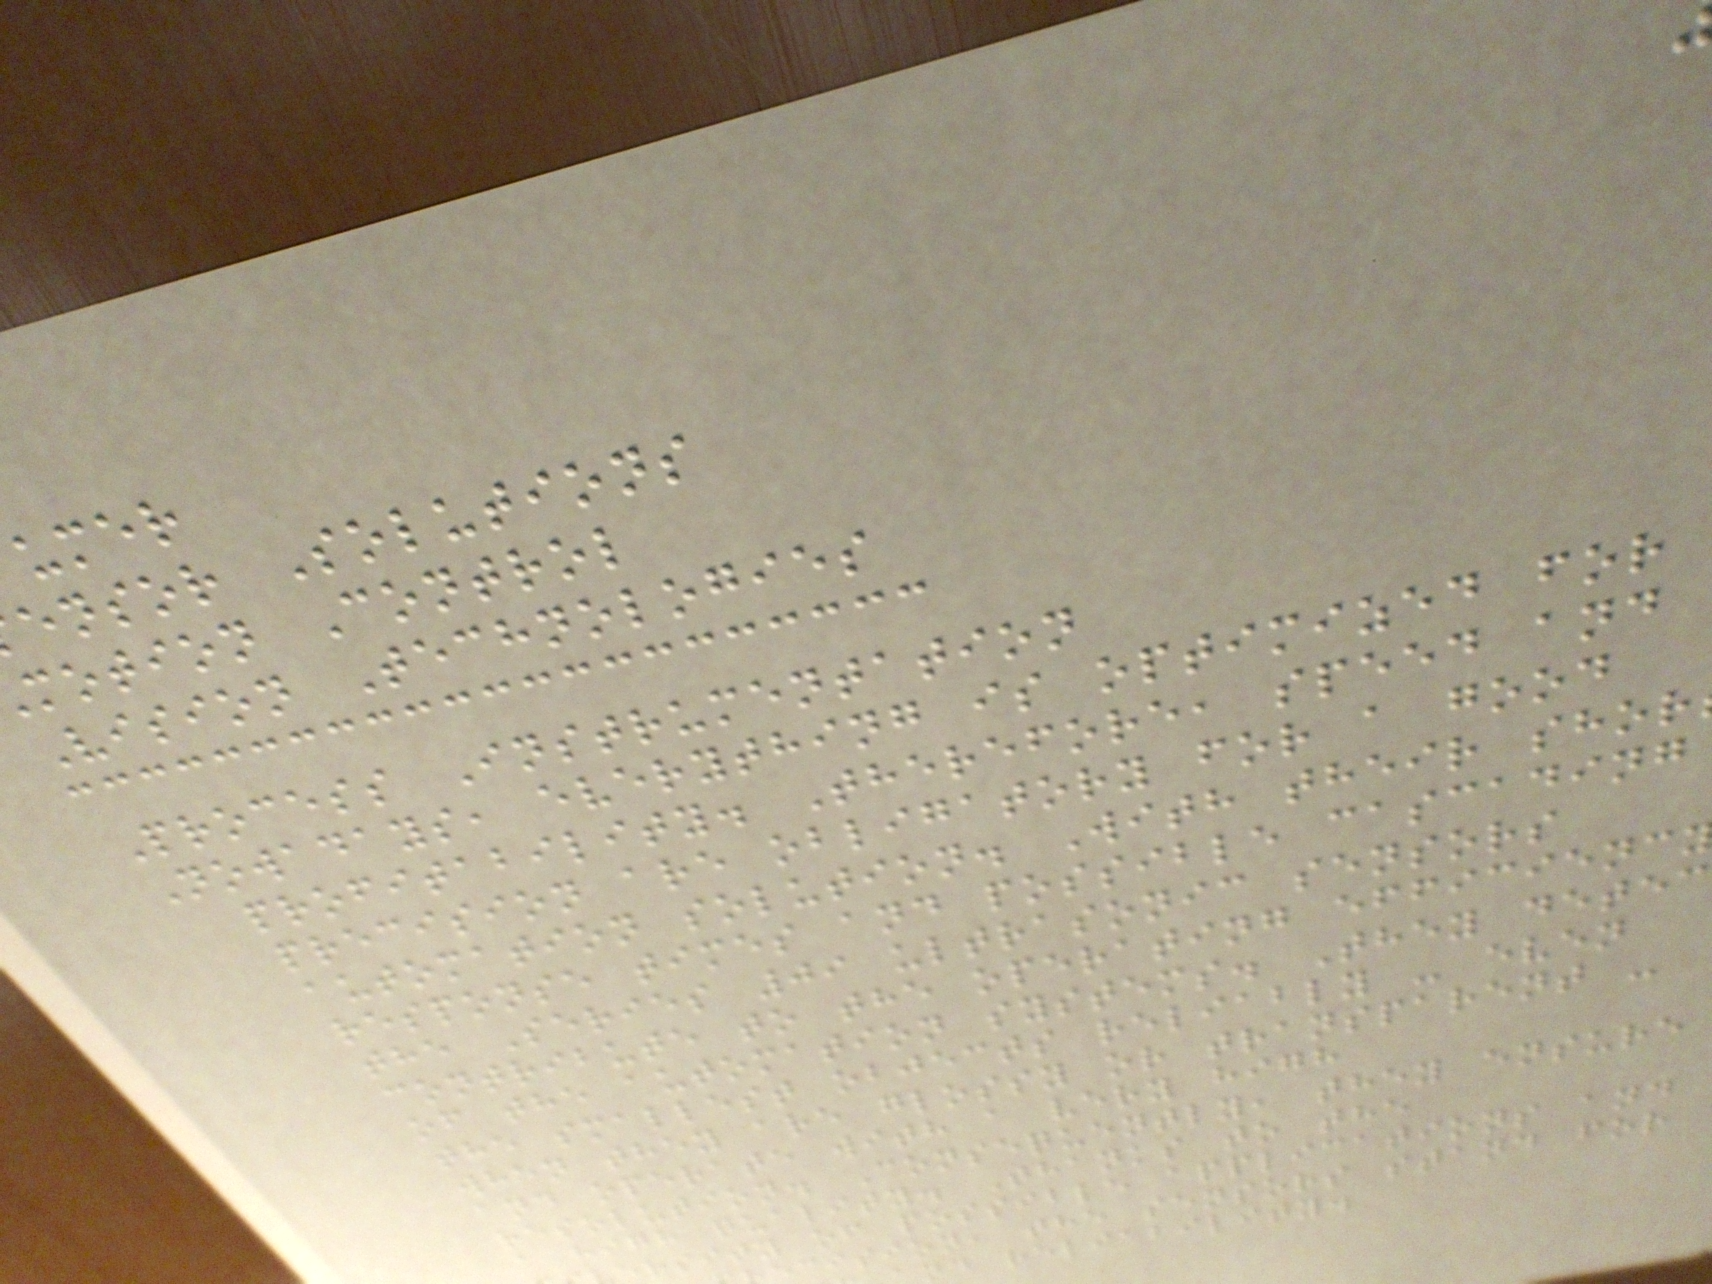umer
ensor Solutions
motion Control
Vision Technologies
Process Instrumentation
Nowadays, everything is optimized for
profitability. Therefore, speed and
precision are obligatory for a good
automation solution. With their shor
response times and possible cascading
the Series 09 ultrasonic sensors
contribute to the operating efficienc
of the automation systems. They detec
the smallest objects reliably - even
when they are glossy or transparent -
and operate with a very high
resolution. Consequently, they ensure
a high quality. Thanks to the
rsity of possible applications and
ecision, the sensors stand for
nd reliability.
